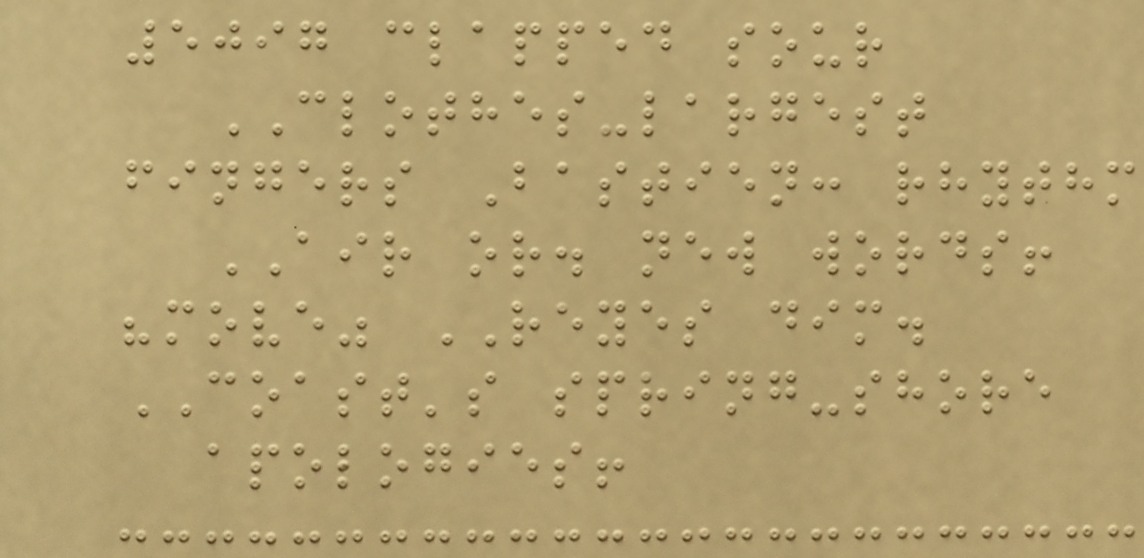5097 clapped sour
CLOTHES-largest
fingers Bastien: rhythm
AIR or. new words!
"move" REYES dim.
COAST's spring-shore
apologies!
